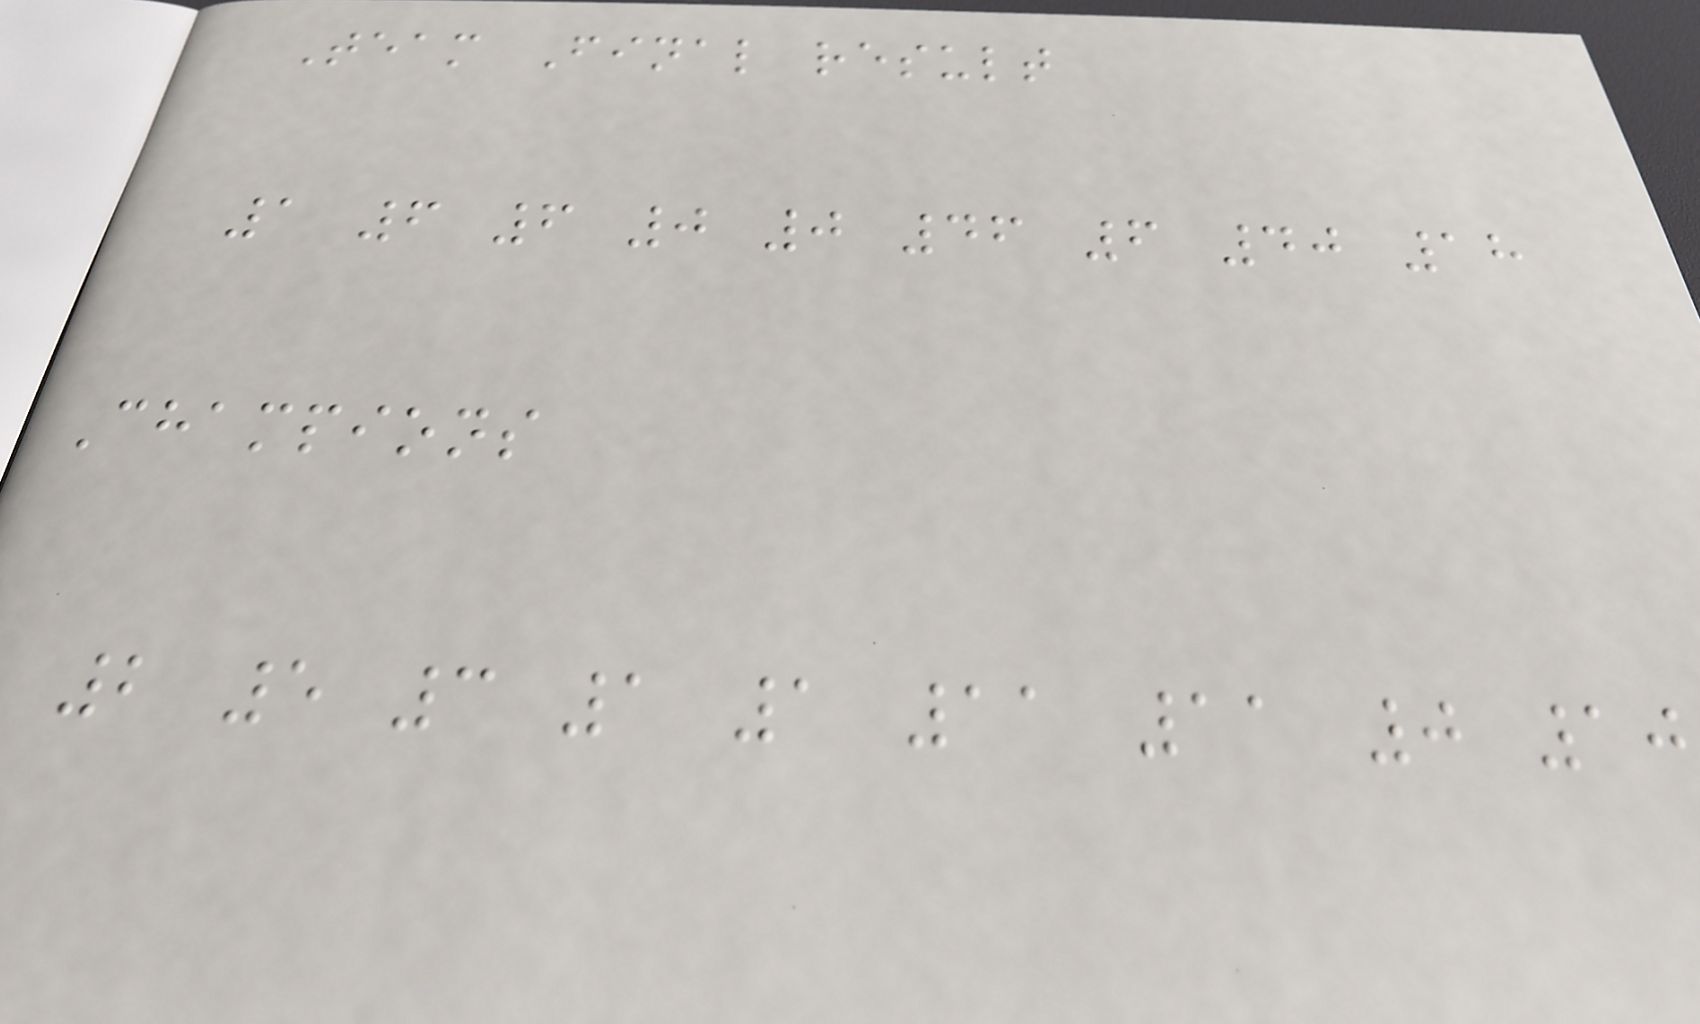Team Final result
1 6 6 0 0 46 6 40 18
Champions
2 5 3 1 1 11 11 0 10
